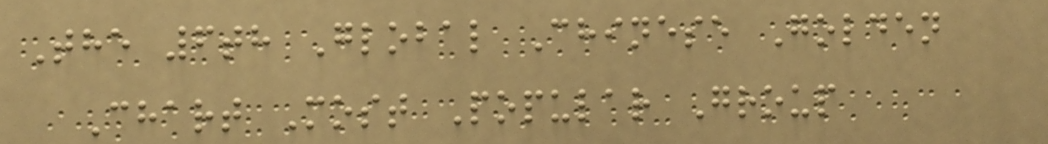The 6th Global Chinese Golden
Chart Most Popular Group
